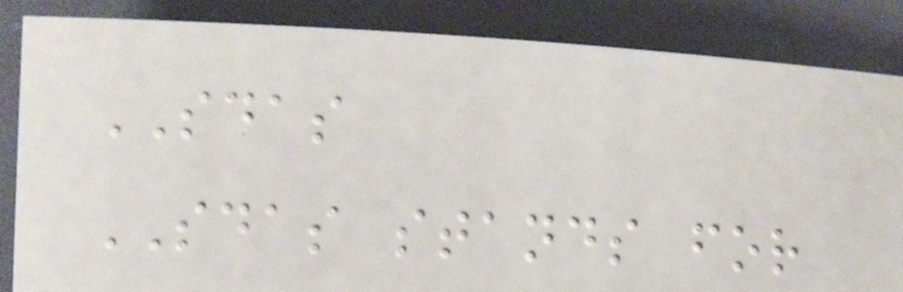SDAS
SDAS stands for
